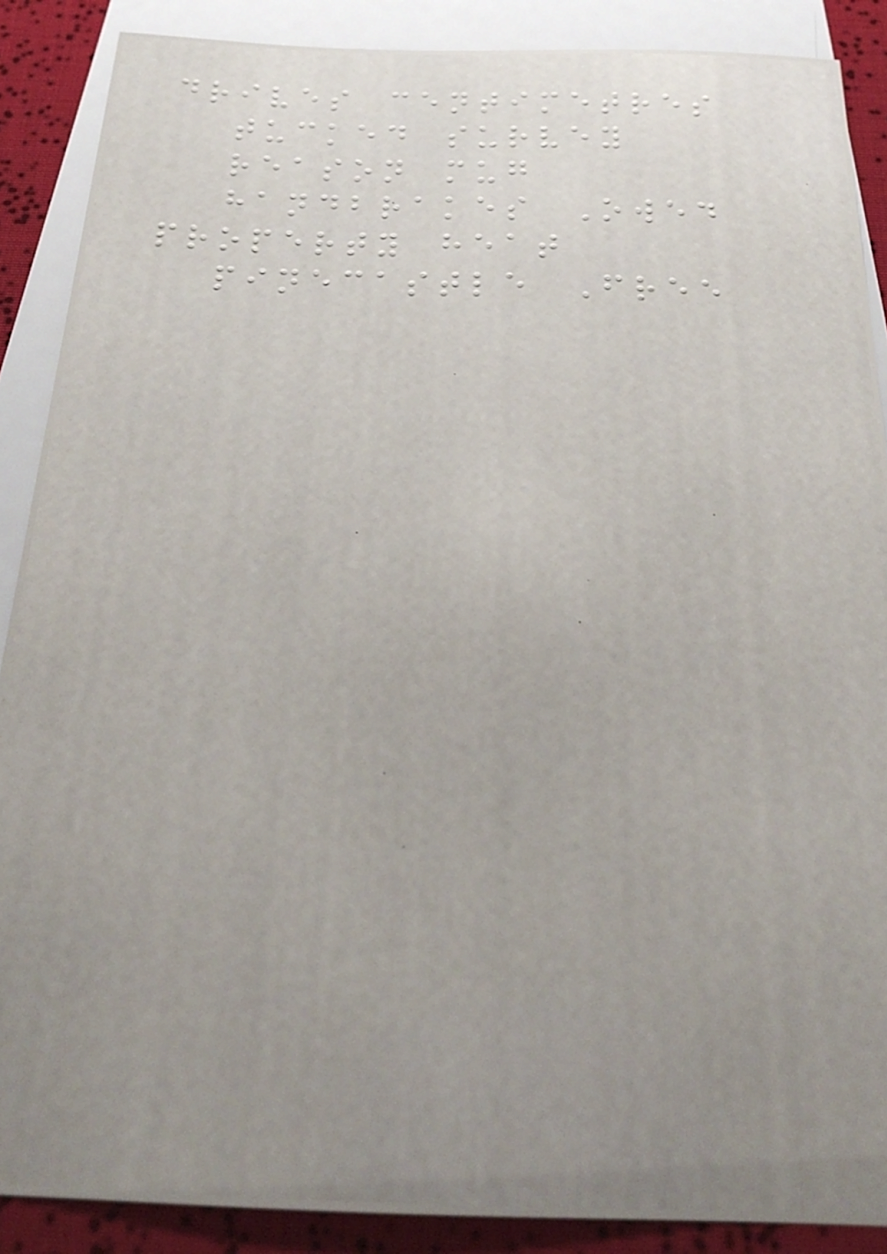drives centimetres
tucked survey
reason mug
handbrakes Owed
property heat
pinecastle Free
